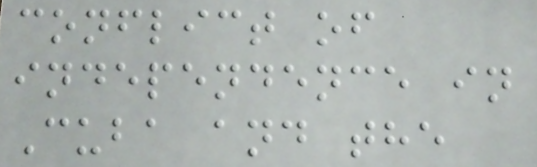conflict of
independence in
Cuba and the
